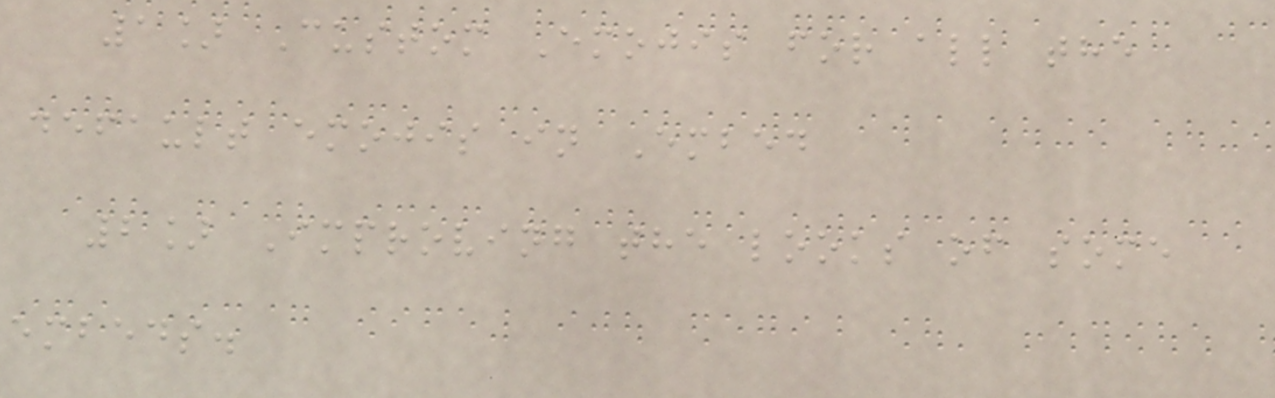1] Custom Emojis for all the
default emojis in Embed
2] Improving the looks of some
embeds.
